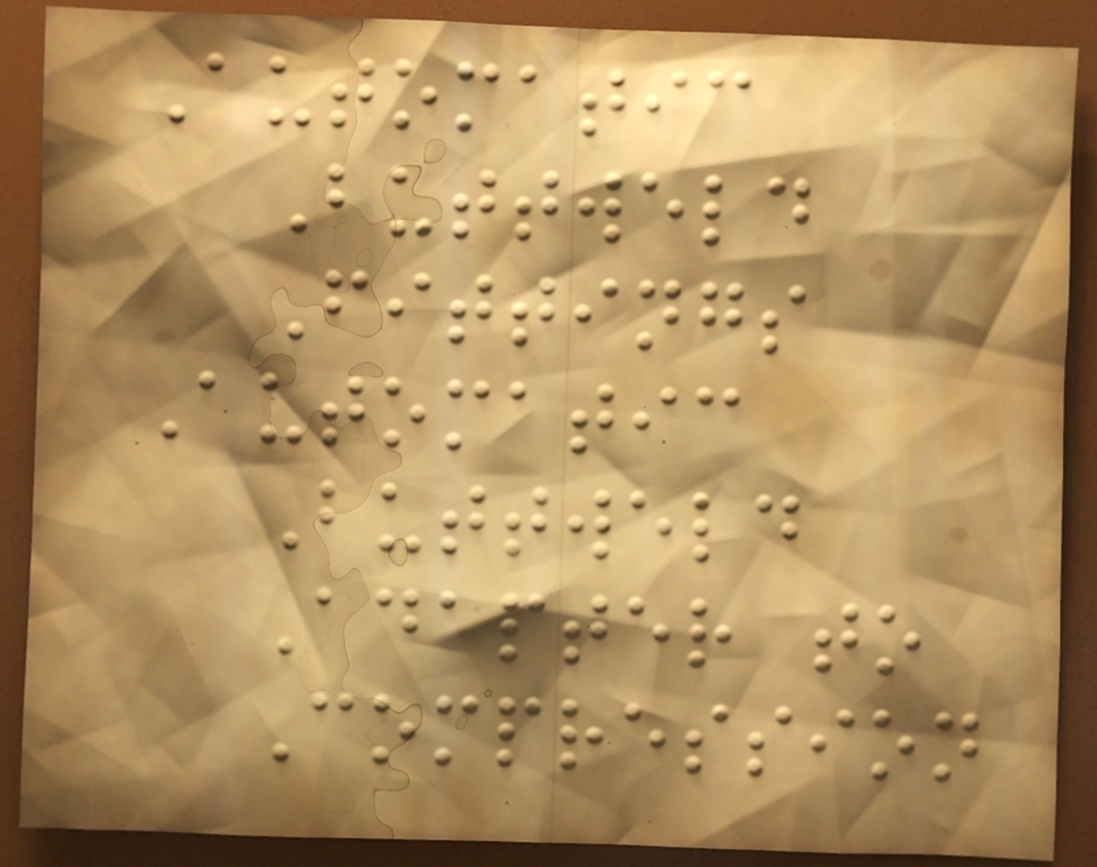Automatic
Buttweld
Fittings
Automatic
Buttweld
Adapter to
Compression
